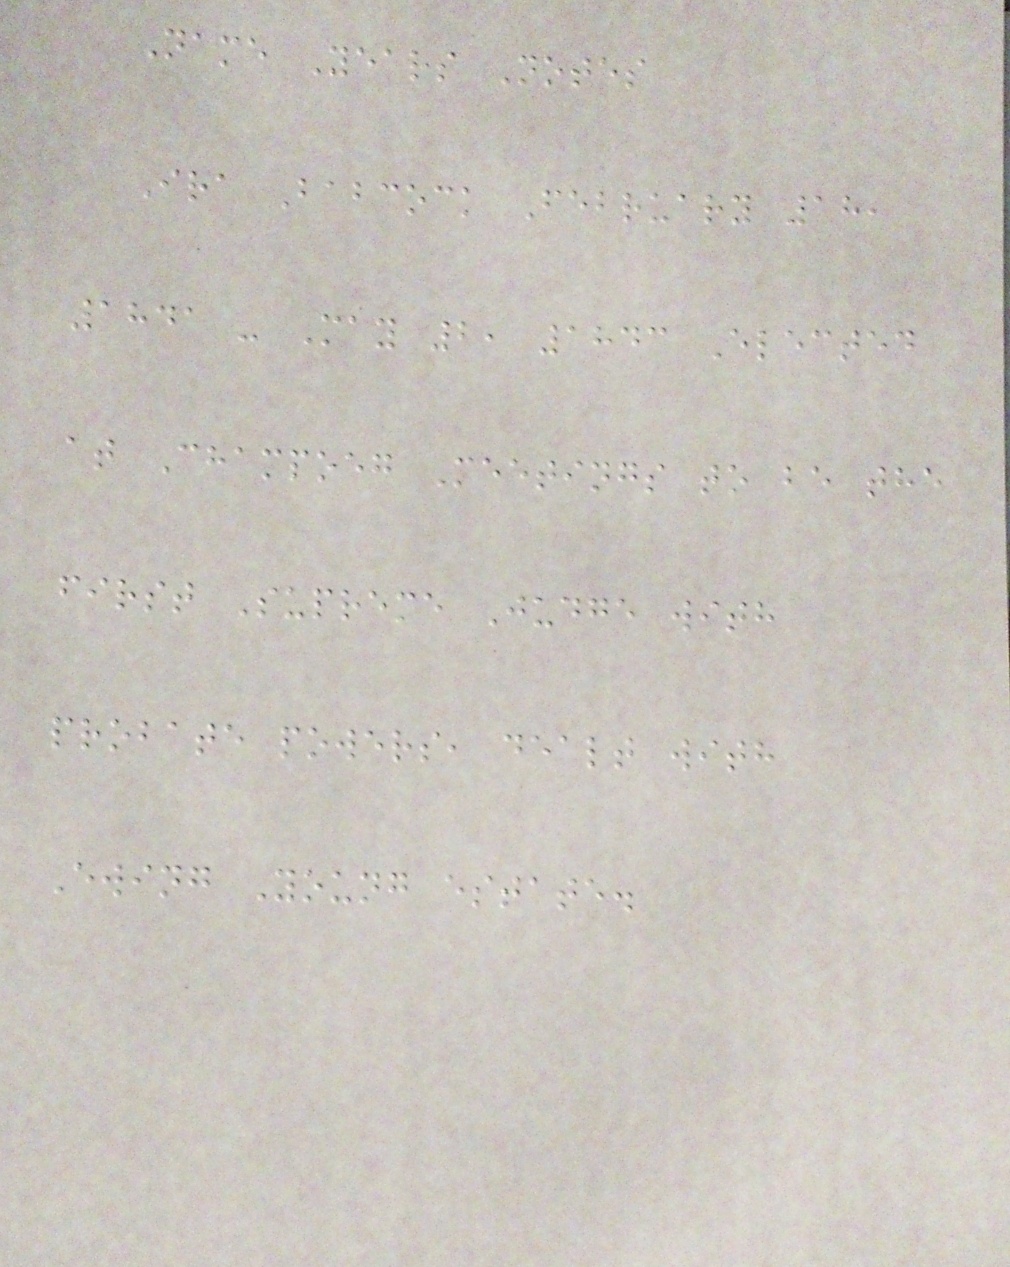Name Years Notes
Ira Babcock February 18,
1841 - May 2, 1843 Elected
at Champoeg Meetings to be the
first Supreme Judge with
probate powers, dealt with
Ewing Young estate.
